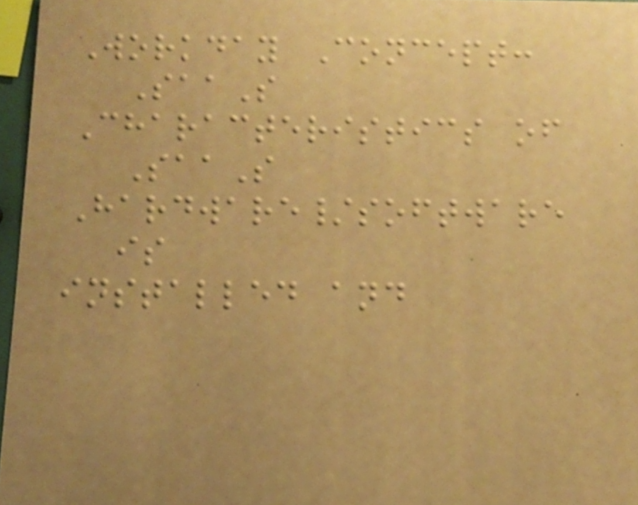Workday Concept:
SaaS
Characteristics of
SaaS
Hardware/software
is
installed and
